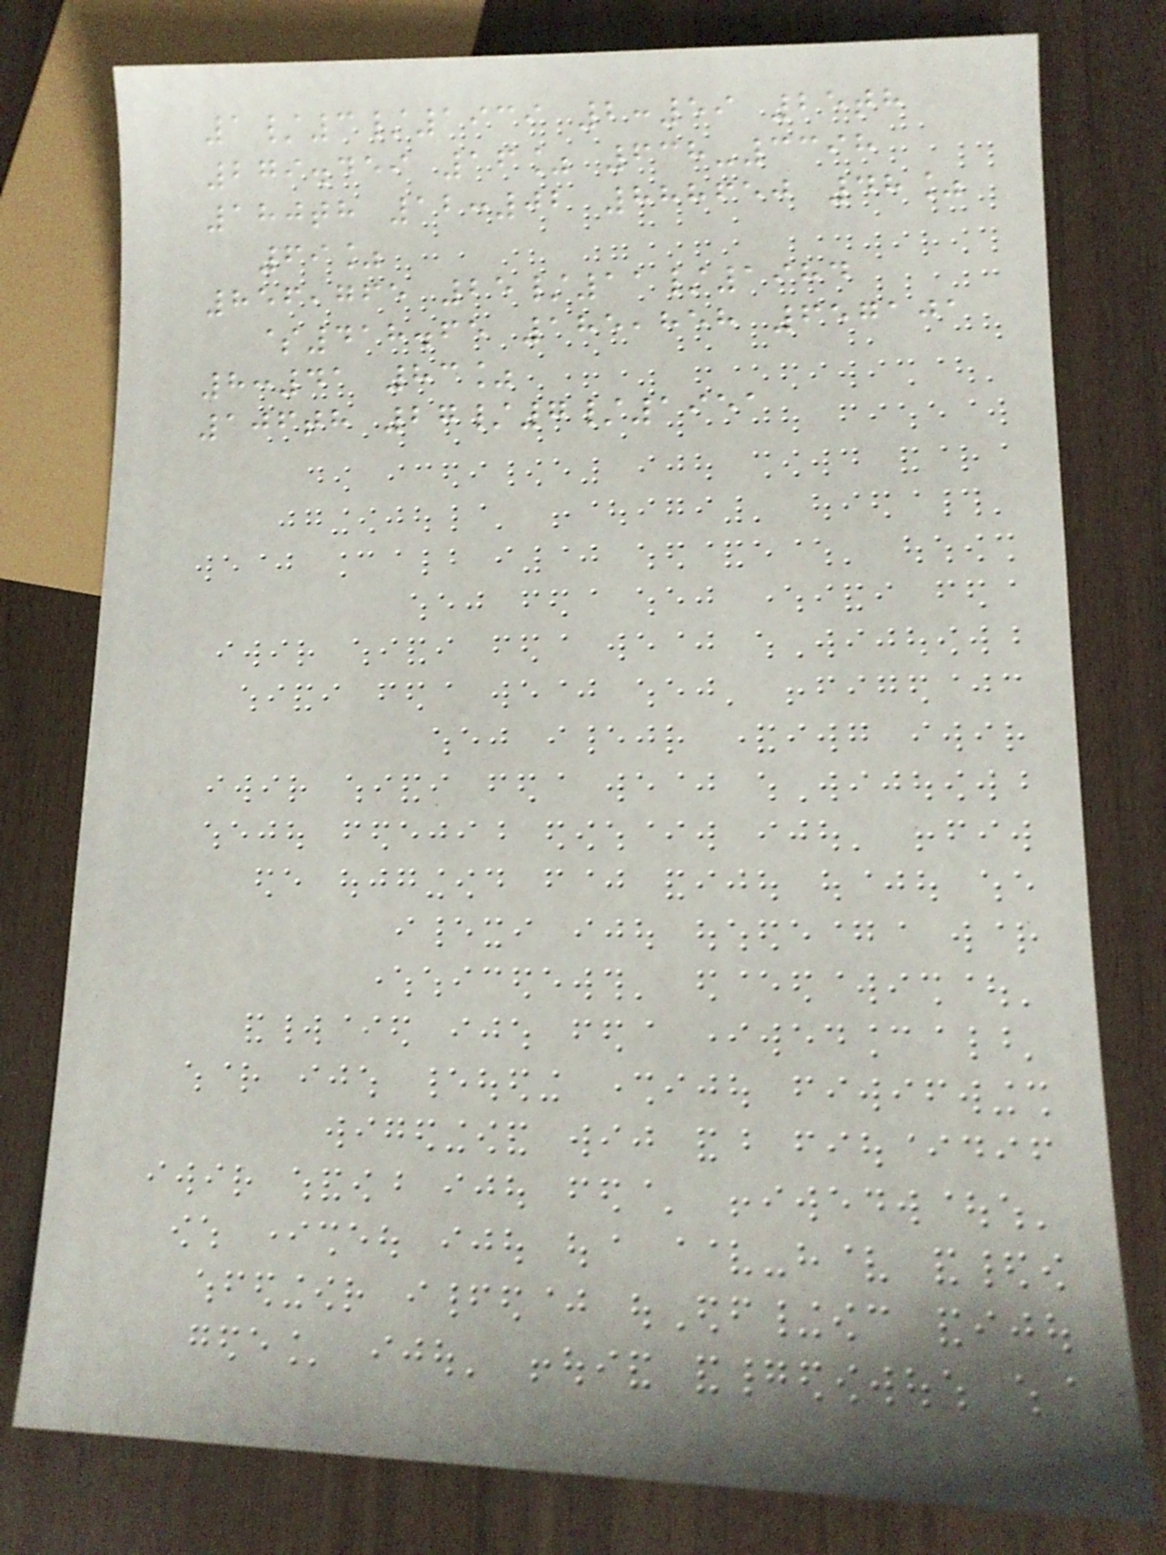1/3/1939 2:59 25th
279.459 16% 638-3398
180th 12:02 888650 48%
69%
856,765 25/11/1984
$418.65 185,858 657101
8:41 83%
106th 27/7/1951
